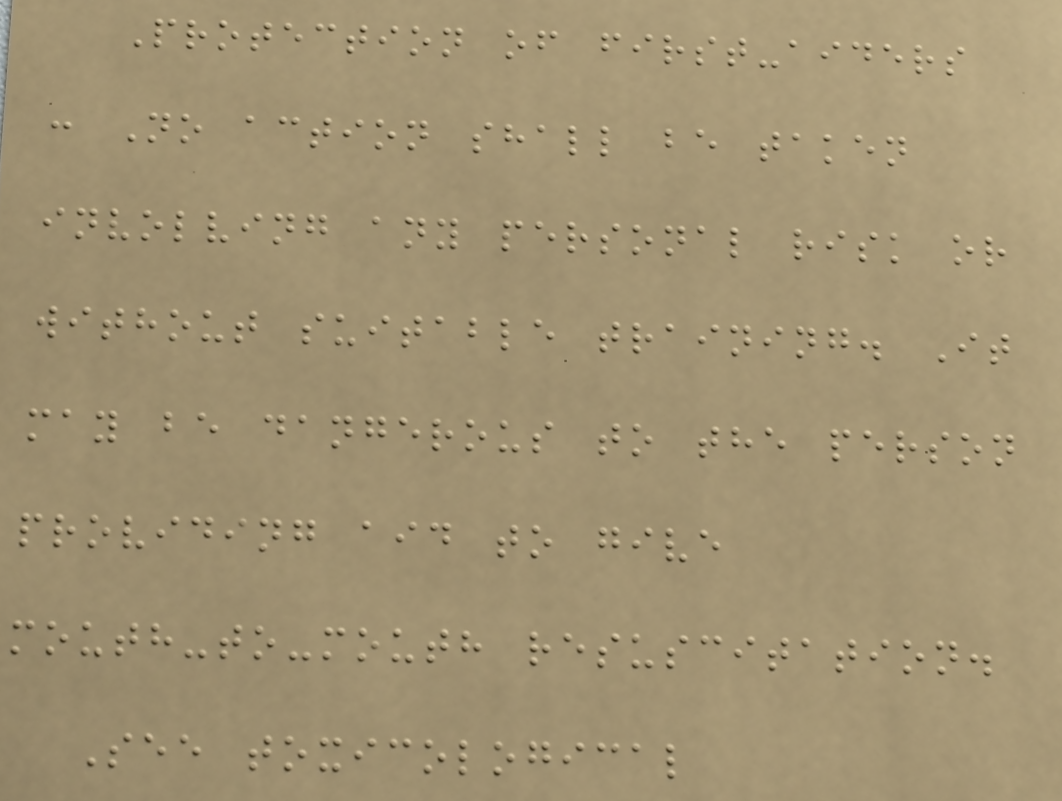Protection of first-aiders
: No action shall be taken
involving any personal risk or
without suitable training. It
may be dangerous to the person
providing aid to give
mouth-to-mouth resuscitation.
See toxicological
